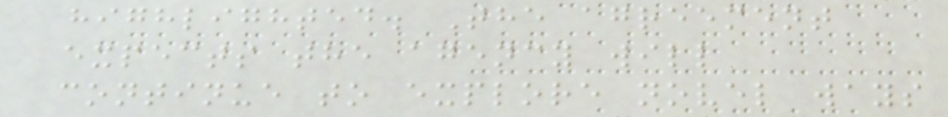highlighted. The agreement
expects the agency will
continue to explore novel ways
